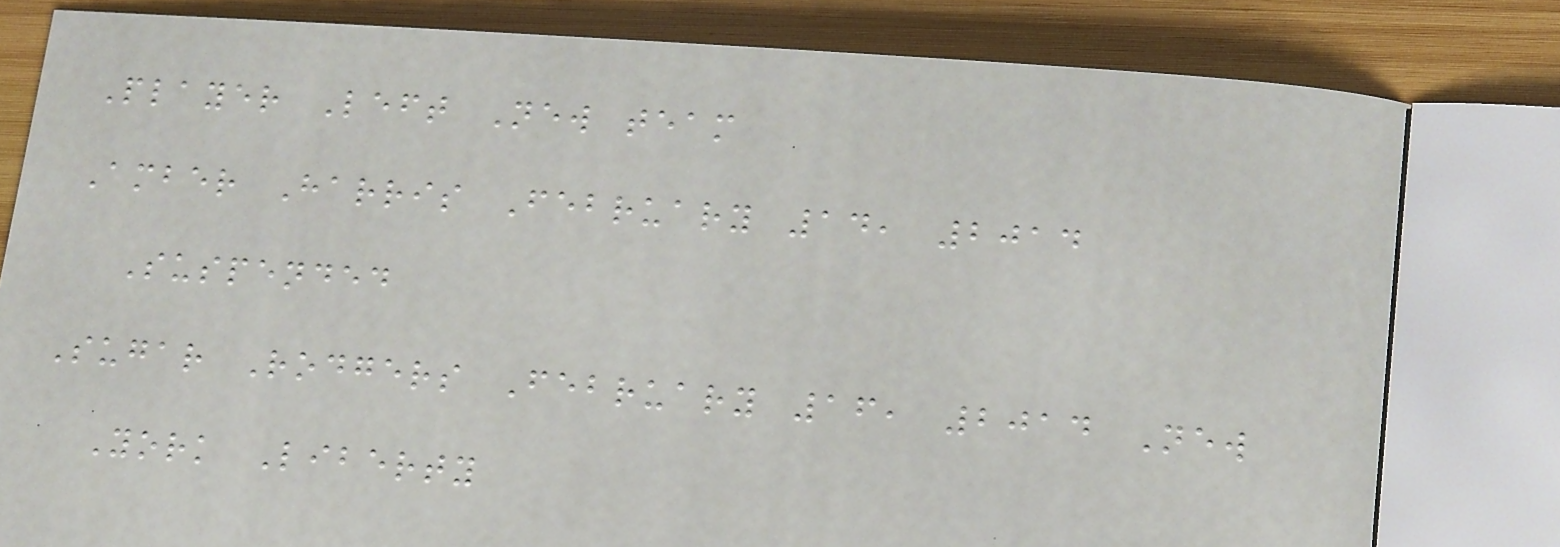Player Left New team
Amber Harris February 14, 2014
Suspended
Sugar Rodgers February 16, 2014 New
York Liberty
